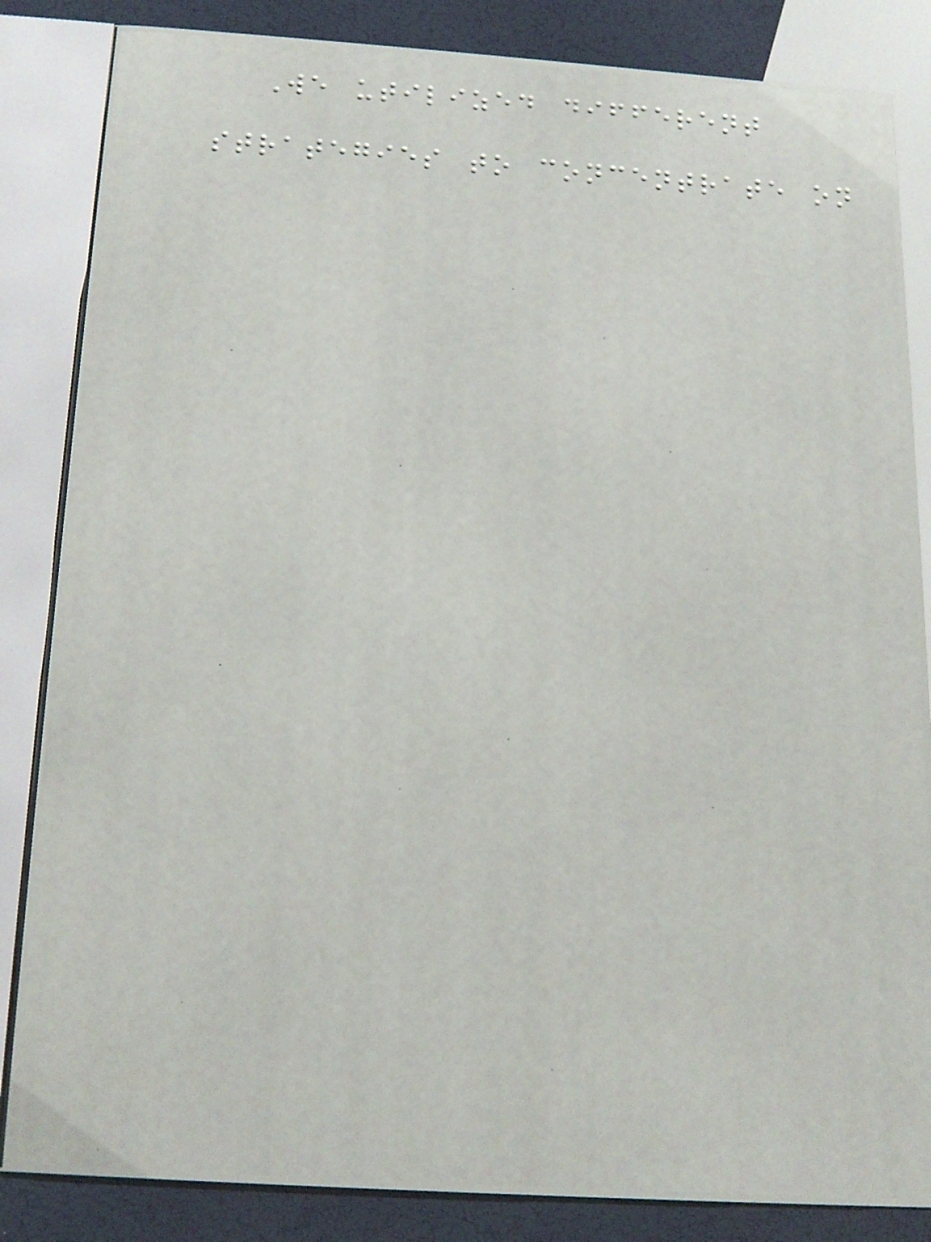We utilized different
strategies to concentrate on
